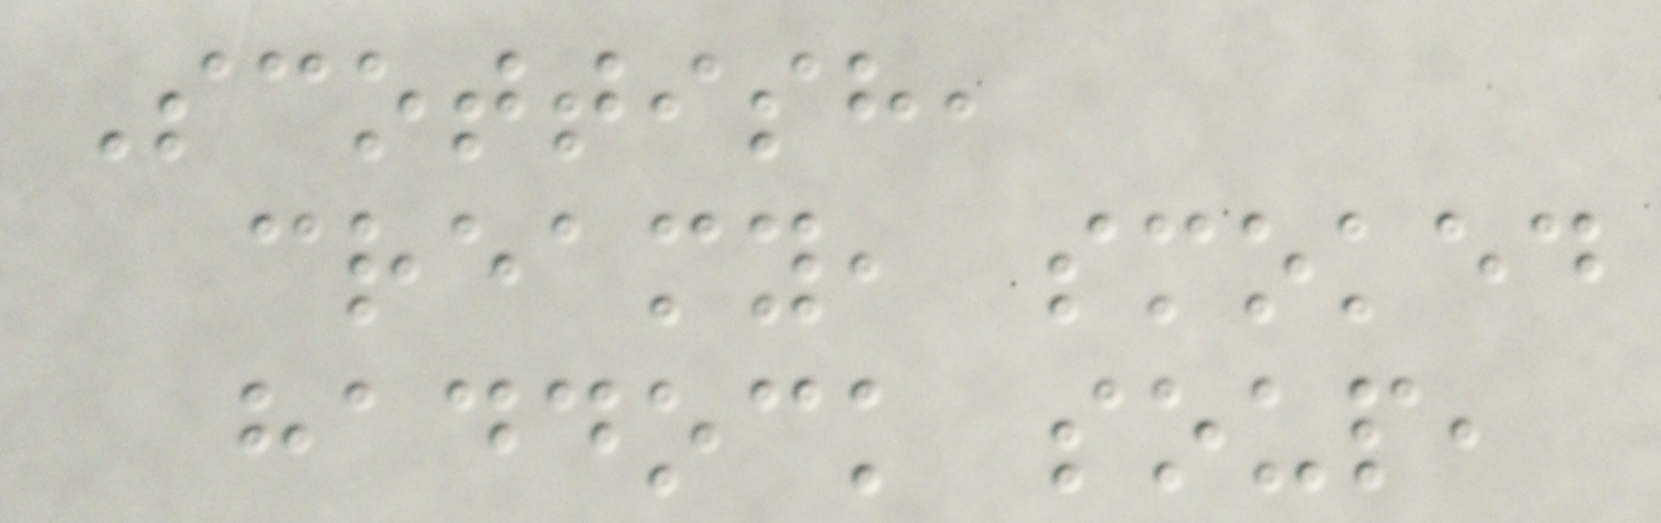Scottish,
creamy, smoked
haddock soup,
